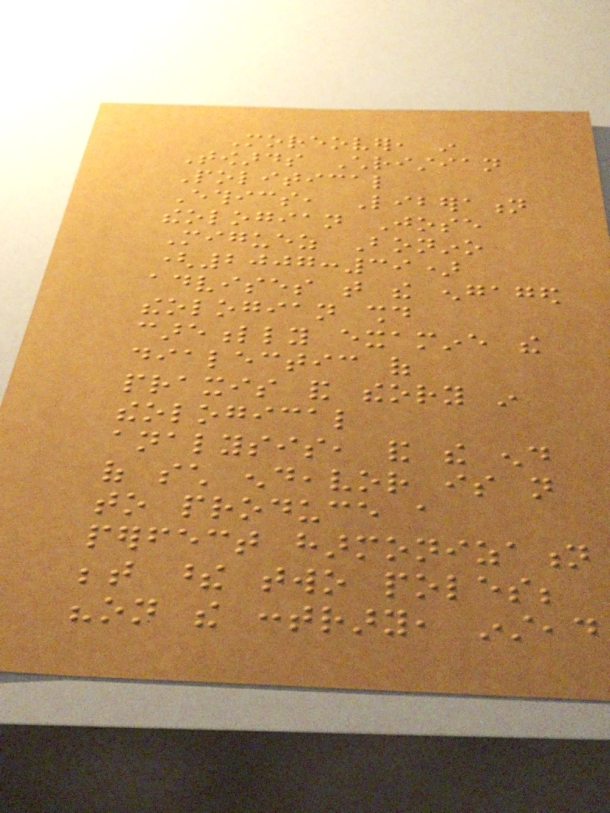Moreover, in
Towards Christian
Political
Ethics, Liberation
theologian Jose
Miguez Bonino
(2007:39)
advises that the engaged
theologian should
carefully examine the
dialectic of
praxis and theory in
theological
analysis, and the end
of such endeavor is not
to produce a
perfect harmonization
between these two poles;
"on the contrary, instead
